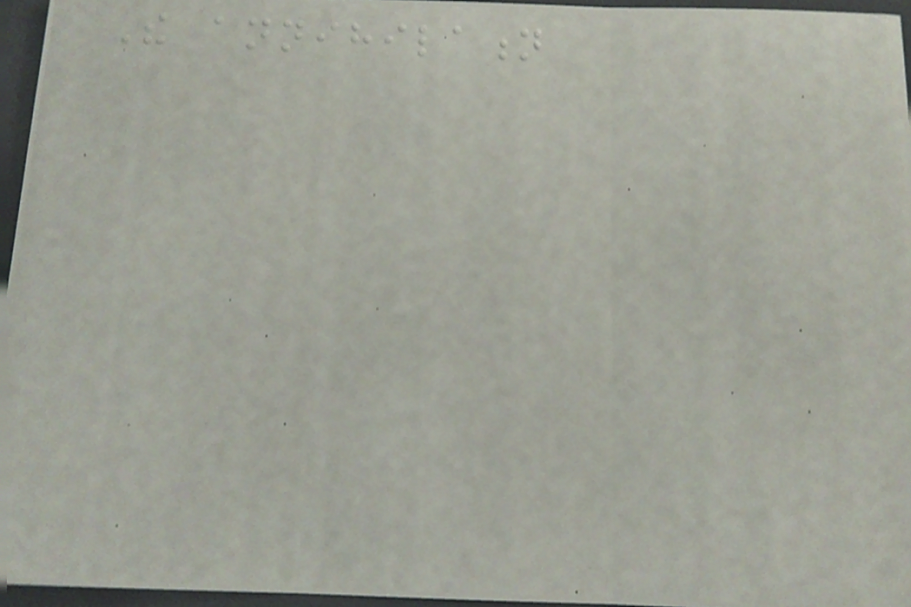The annihilation
